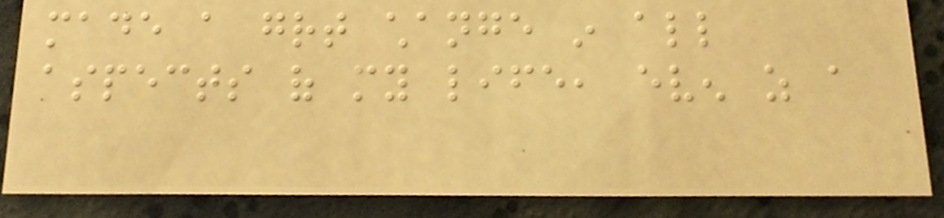made a great change in all
aspects of my life, even as a
